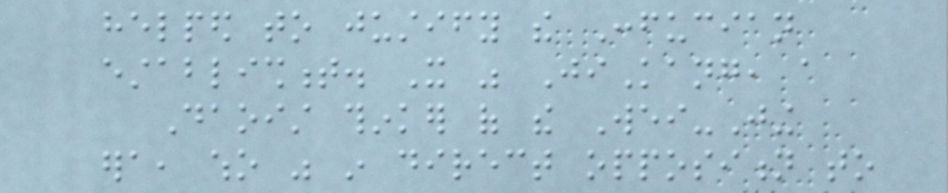helped to justify the Confucian
establishment. It was JiKang, a
Daoist thinker of the Wei-Jing
era, who was in direct opposition to
